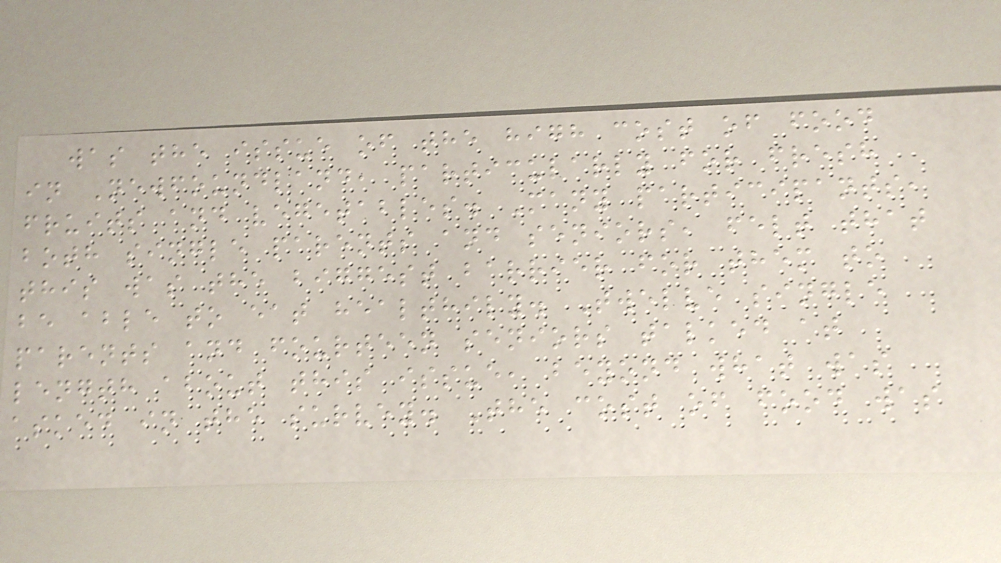was the issue of the high cost of food
in Newfoundland, particularly for fresh
fruits and vegetables. Many participants,
both single parents and seniors, felt that
this was the biggest barrier for them to
be able to eat healthily. Twelve single
parents and fourteen seniors talked at
length about this issue, beyond what was
asked in the survey. The cost of food was
